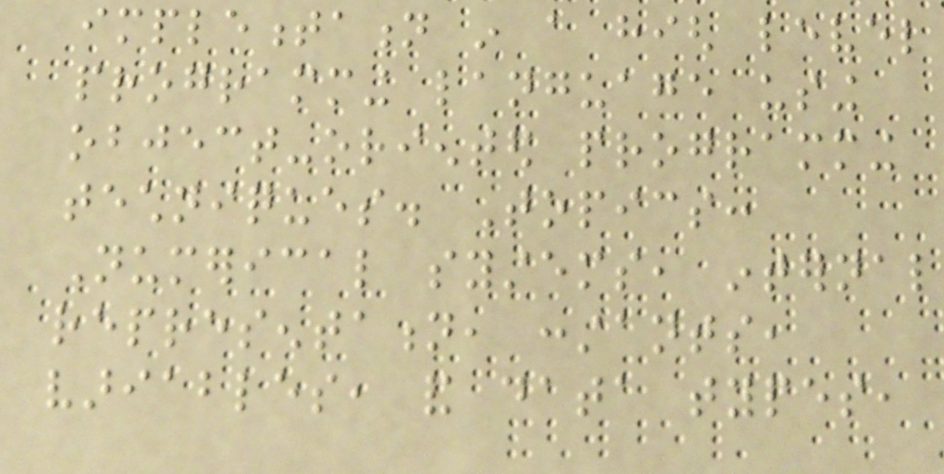implementation in a high level
programming language using
object-oriented programming
techniques. Topics:
Numerical systems, internal
representation, constants,
variables, and data types,
